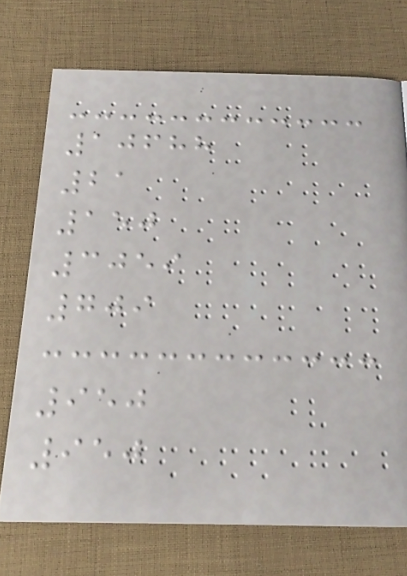10688
21
150
3059
709
950
950
